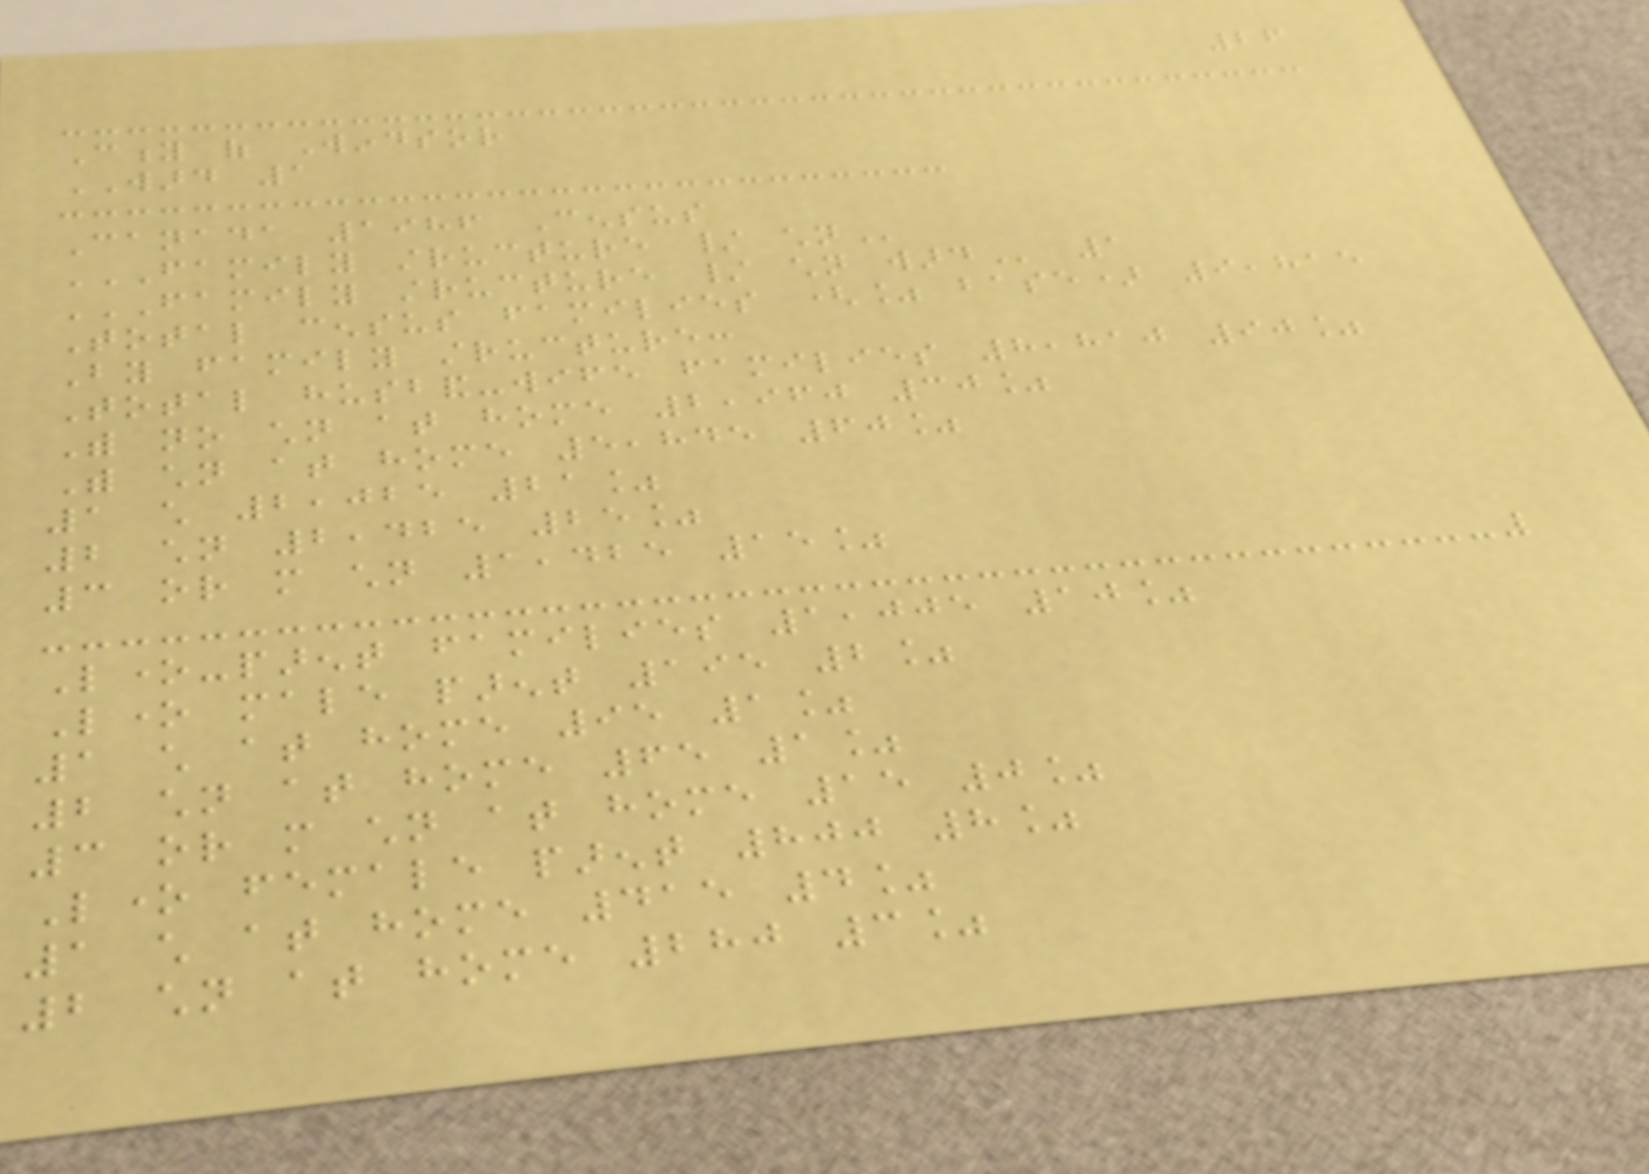26
City of Windsor
WARD 1
Canada 1986 Census
FAMILY STRUCTURE / CHILDREN
FAMILY STRUCTURE / CHILDREN WARD 1
Total census families (% base) 9,815
By family structure:
Total husband-wife families 8,810 90%
With no children at home 2,960 30%
With children at home 5,845 60%
1 child 2,025 21%
2 children 2,425 25%
3 or more children 1,425 15%
Lone-parent families 1,005 10%
Lone male parent 195 2%
1 child at home 95 1%
2 children at home 65 1%
3 or more children at home 15 0%
Lone female parent 800 8%
1 child at home 415 4%
2 children at home 280 3%
